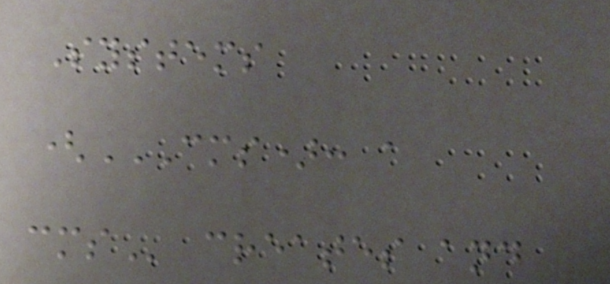Systems
(CMS): A
CMS creates and
